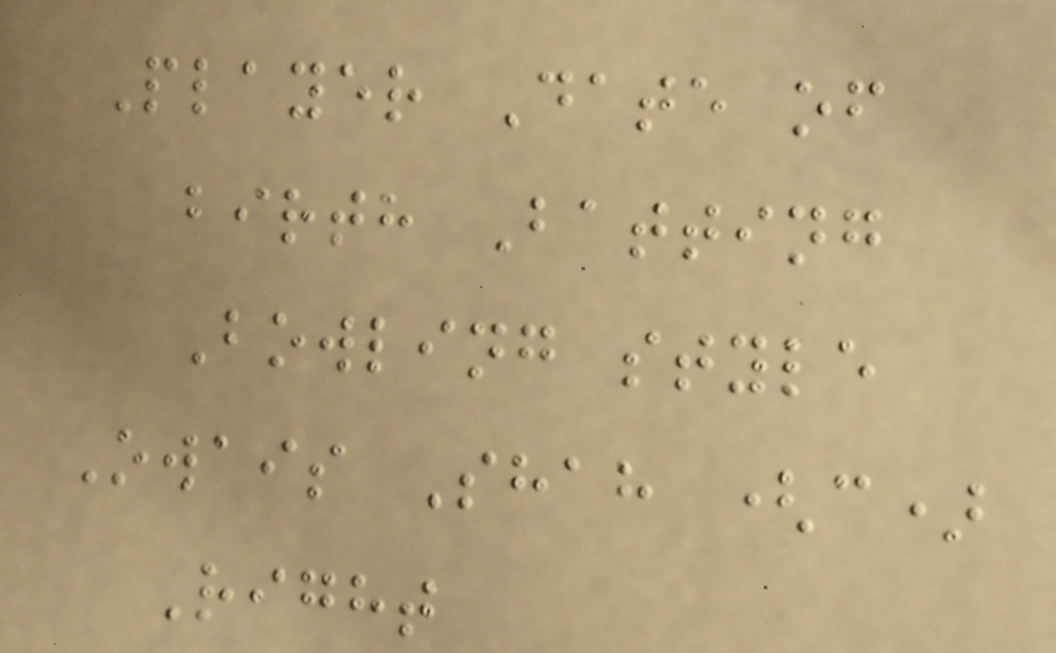Player Date of
birth Batting
Bowling style
Owais Shah (c)
Right
